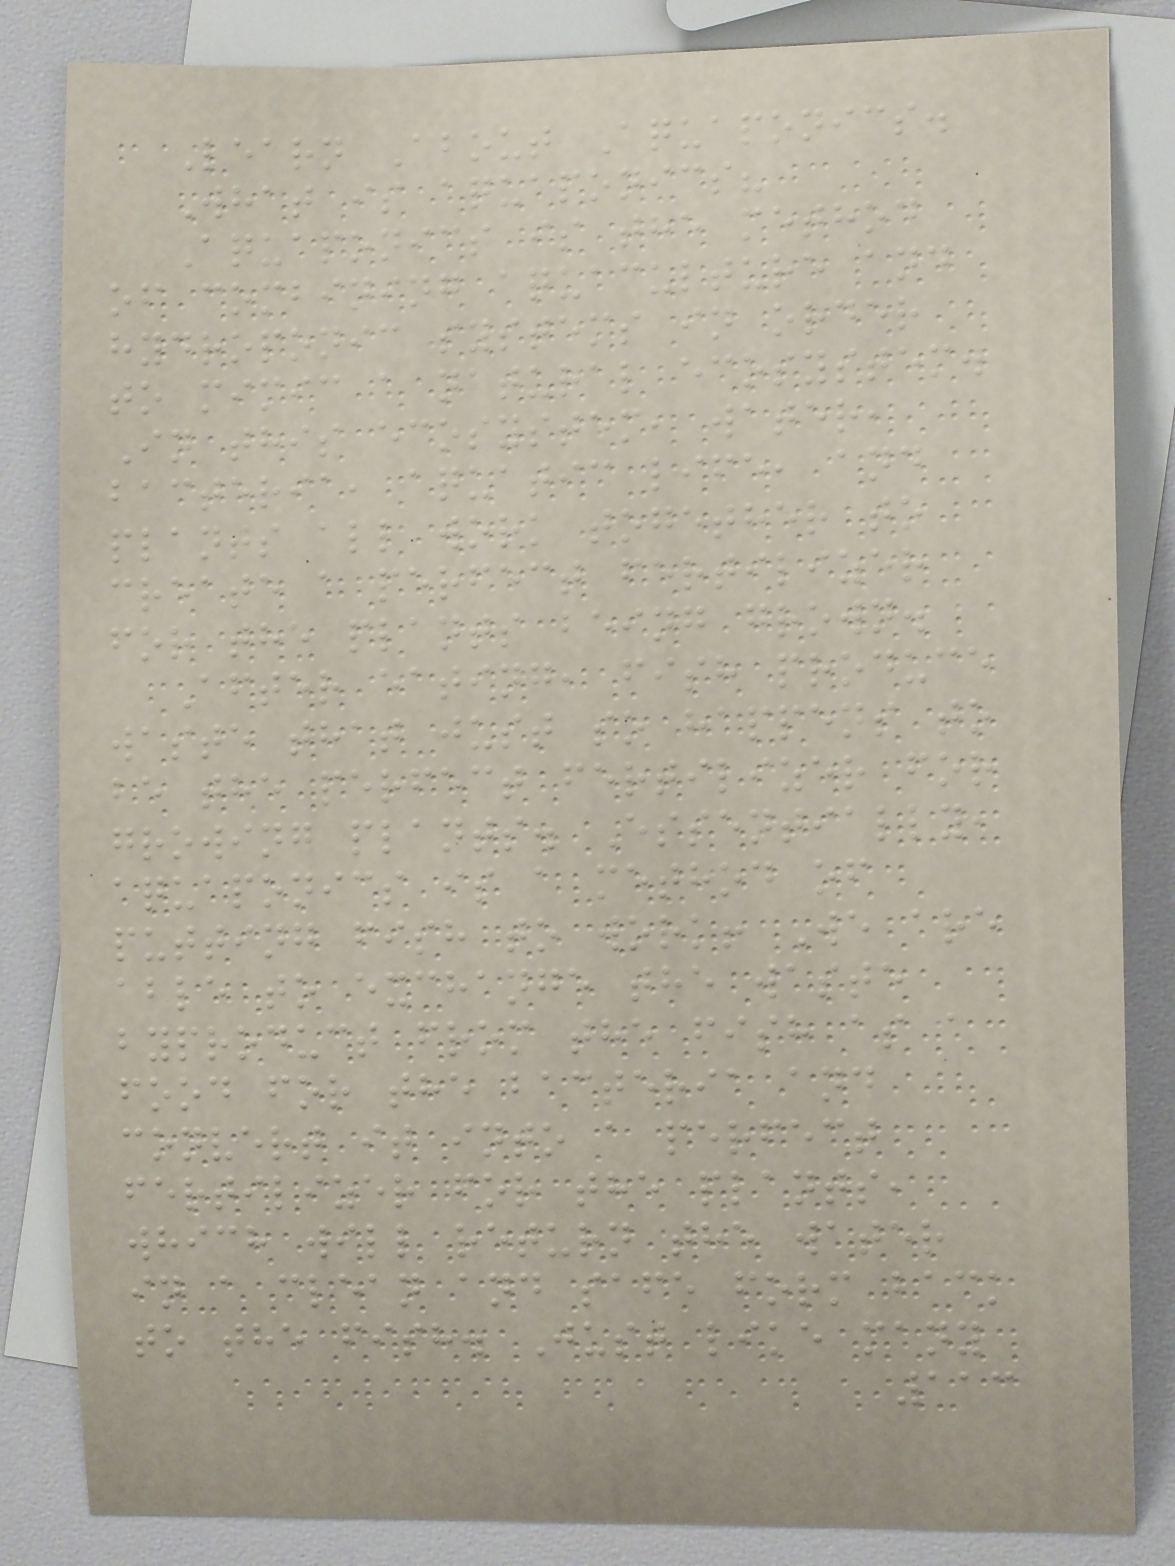Learn About Aquaponics.
What is aquaponics?
Aquaponics is the method
of combining aquaculture and
hydroponic systems in order
to mimic a natural ecosystem.
In this ecosystem, water,
bacteria, aquatic life, and
plants all work together to
create a perfect fertilizer
for the plants being grown.
After eating, fish produce
waste that just so happens to
be the perfect fertilizer for
growing plants. Essentially,
aquaponics is a method of
putting fish to work! We are
able to exchange the waste
byproduct from the fish as a
food for the bacteria and
convert it into a perfect
fertilizer for the plants,
which will return the water
in a clean and safe form back
to the fish. Just like many
113
